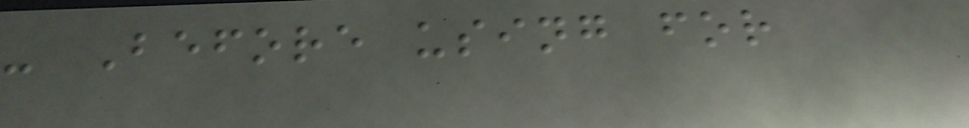- Before using for
